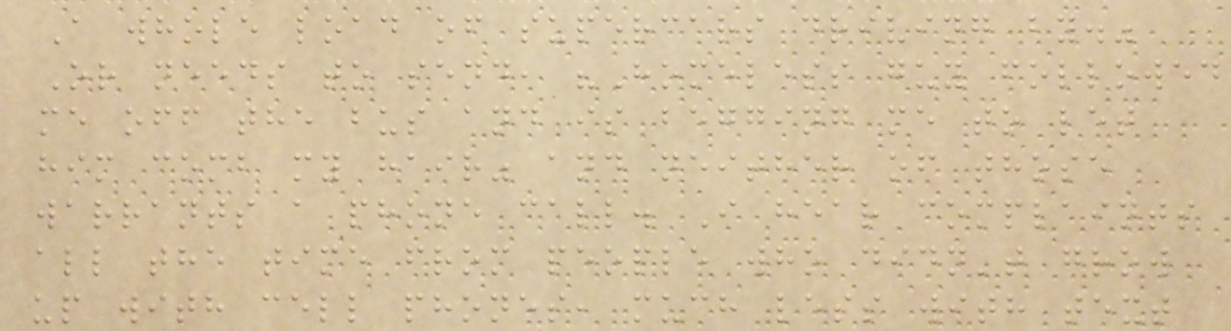A whole load of supercars driving by."
Or needs to send, "Homeless guy followed
me off the bus and is begging me to let
him comb my hair" and neither of those
warrants a phone call. I hear complaints
all the time from people who didn't grow
up with cell phones, much less with text
